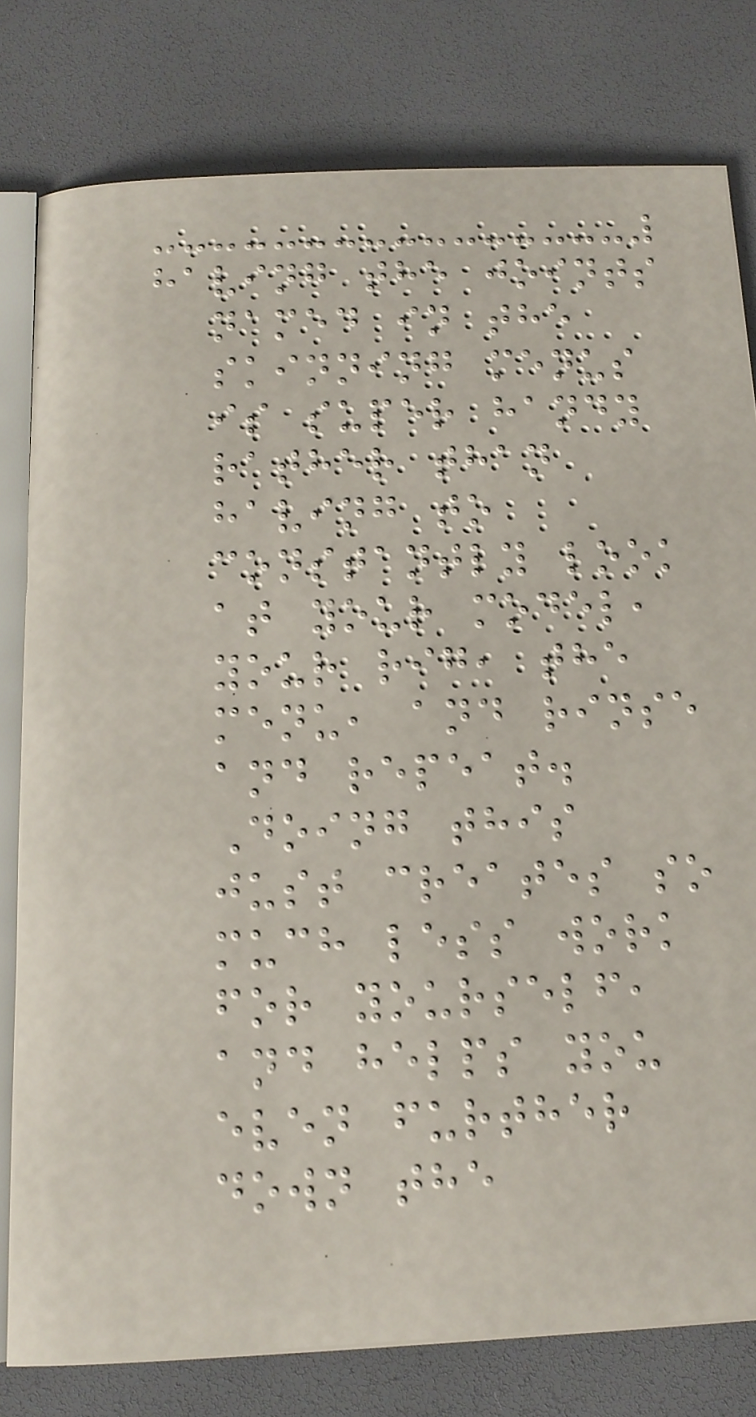having the joints
named in the
skinning menus
is super handy
rather than
having to
constantly look
at your model,
your rig, the
menu, and rinse
and repeat.
Doing this
just creates so
much less work
for yourself,
and helps you
even further
down the
